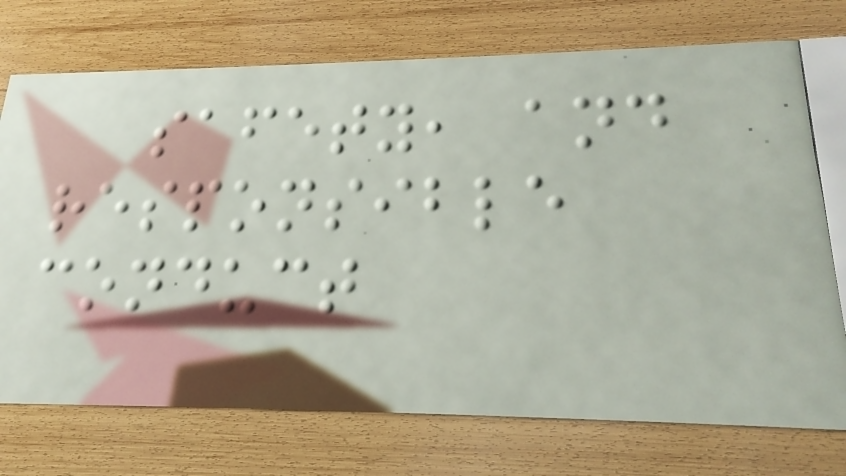safety, and
responsible
conduct
